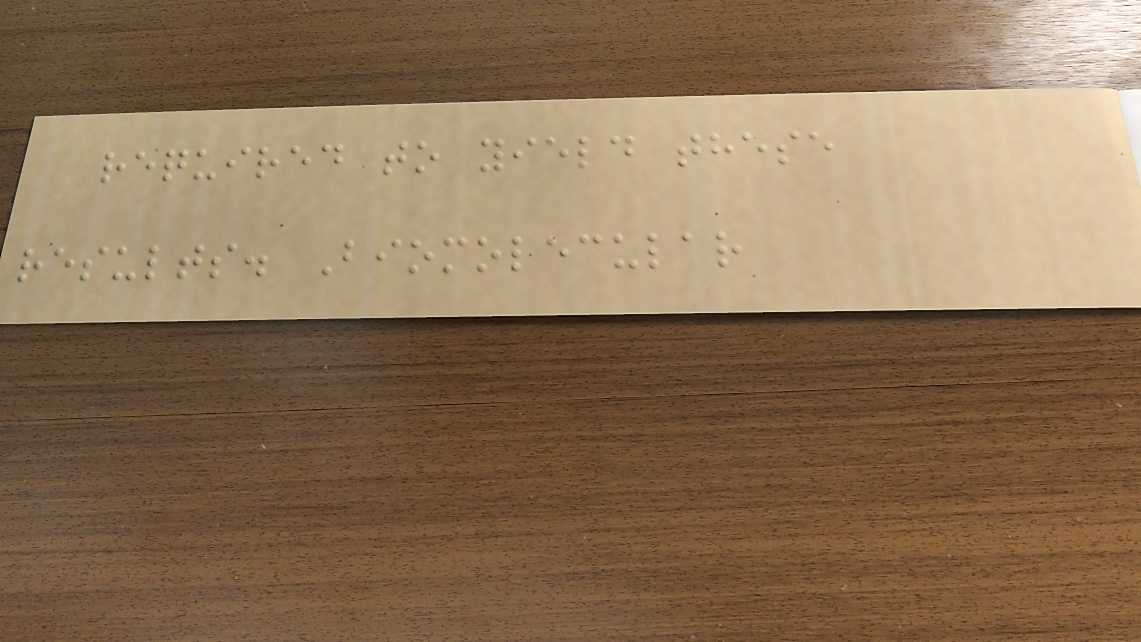required to yield these
results. Biomolecular
